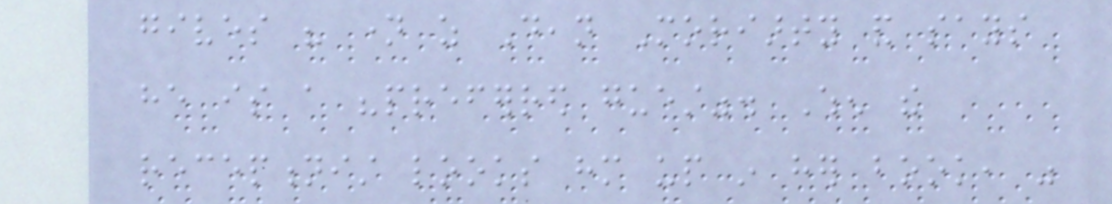gives his name as Dean Moriarty and says
he is a "preferred guest". When the
receptionist looks him up in her book, was
